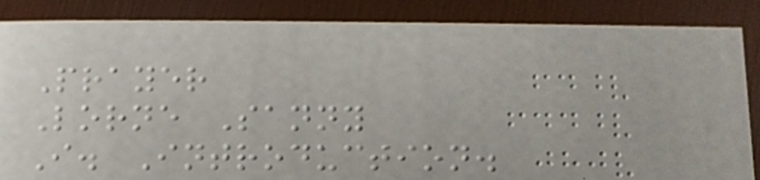Prayer
Lorne Sanny
I. Introduction.
